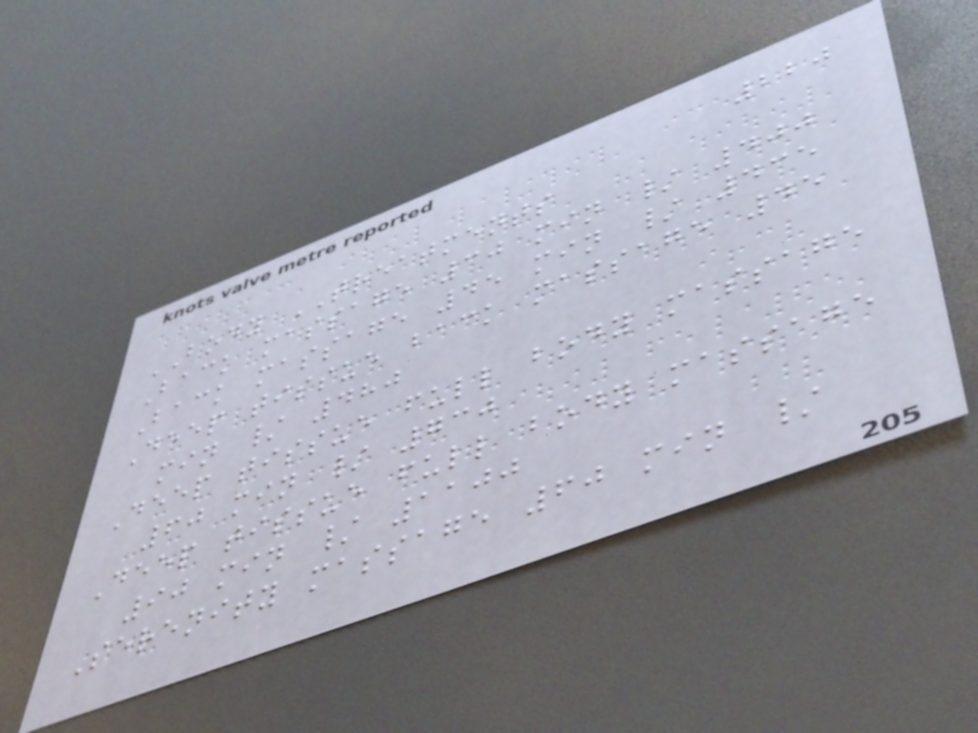220
BODY TREATMENTS
Back massage 30 min / 400
Back massage 45 min / 435
Deep tissue back massage 45
min / 480
Deep tissue full body massage
60 min / 730
Deep tissue full body massage
90 min / 1100
Serenity massage 60 min /
